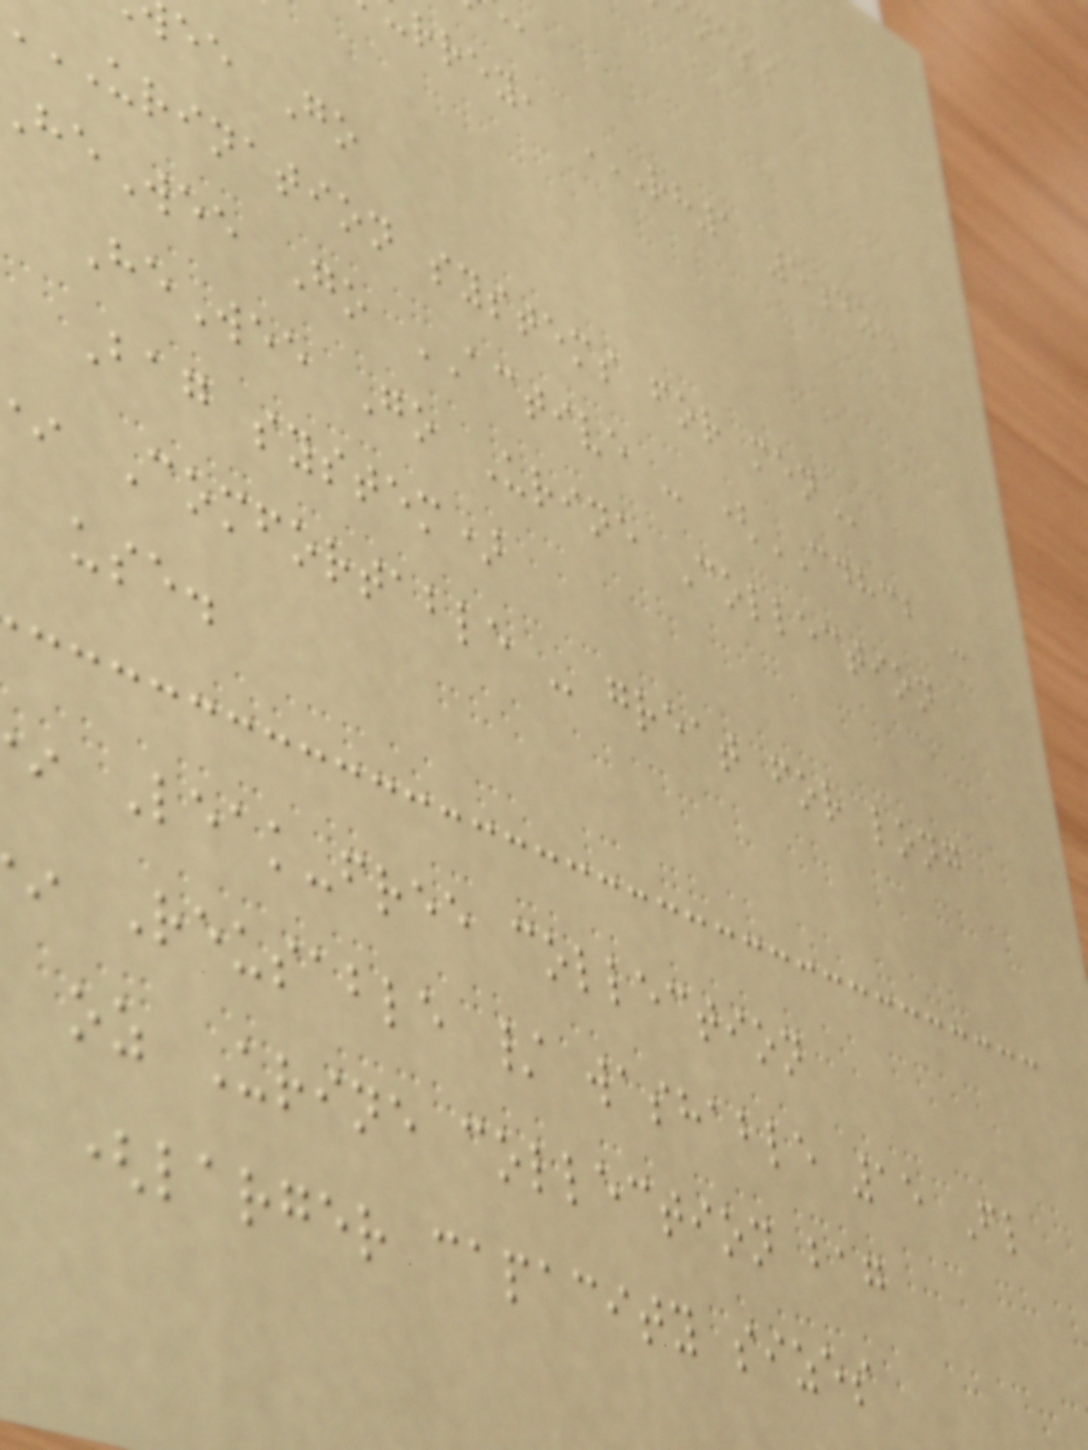ee Go
URINATION systems for
eWee Go ACTIVE - (CDHCB -
HeWee Go Urine Collection
Bag system)
Comfortable - great for long
use.
Leak-free collection
Reusable / washable 15 Fl
oz Urine collection bag
(larger capacity sizes
